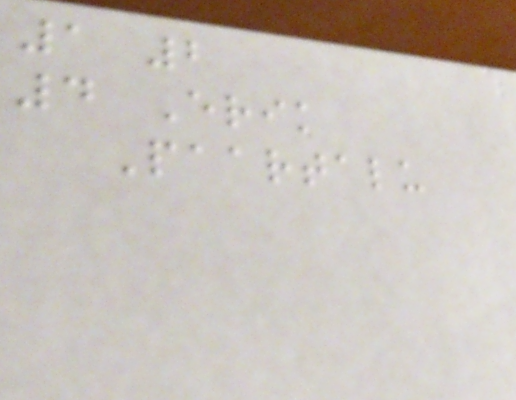1 2
4 Erik
Paartalu
